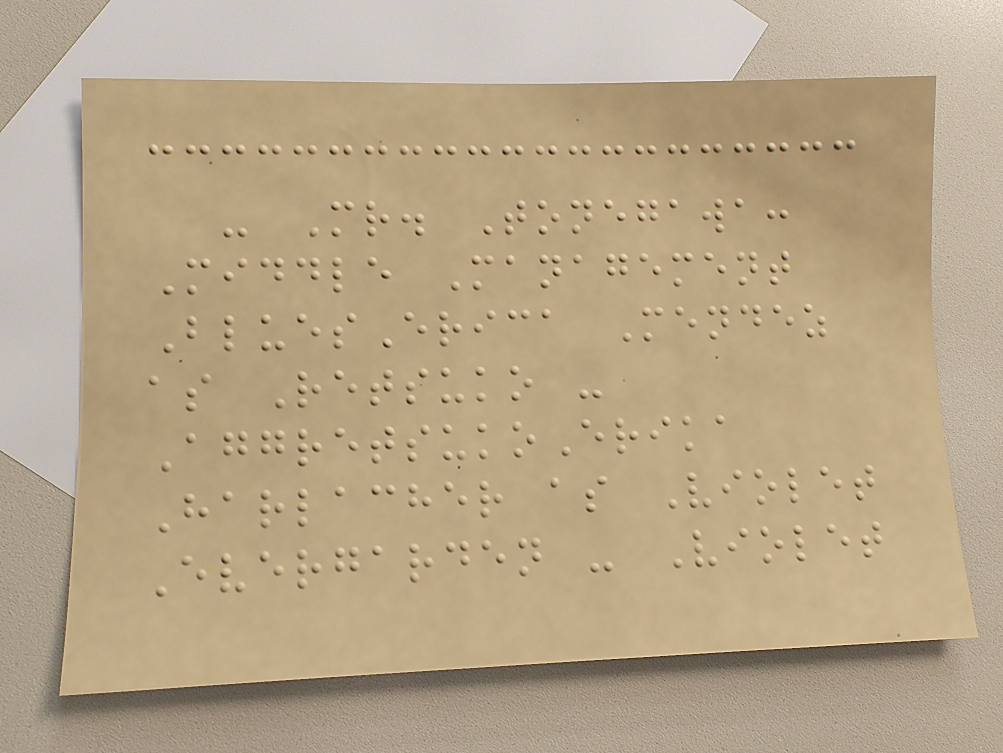- Mr. Tonegawa:
Middle Management
BluesErica Mendez
as Retsuko -
AggretsukoErika
Harlacher as Violet
Evergarden - Violet
